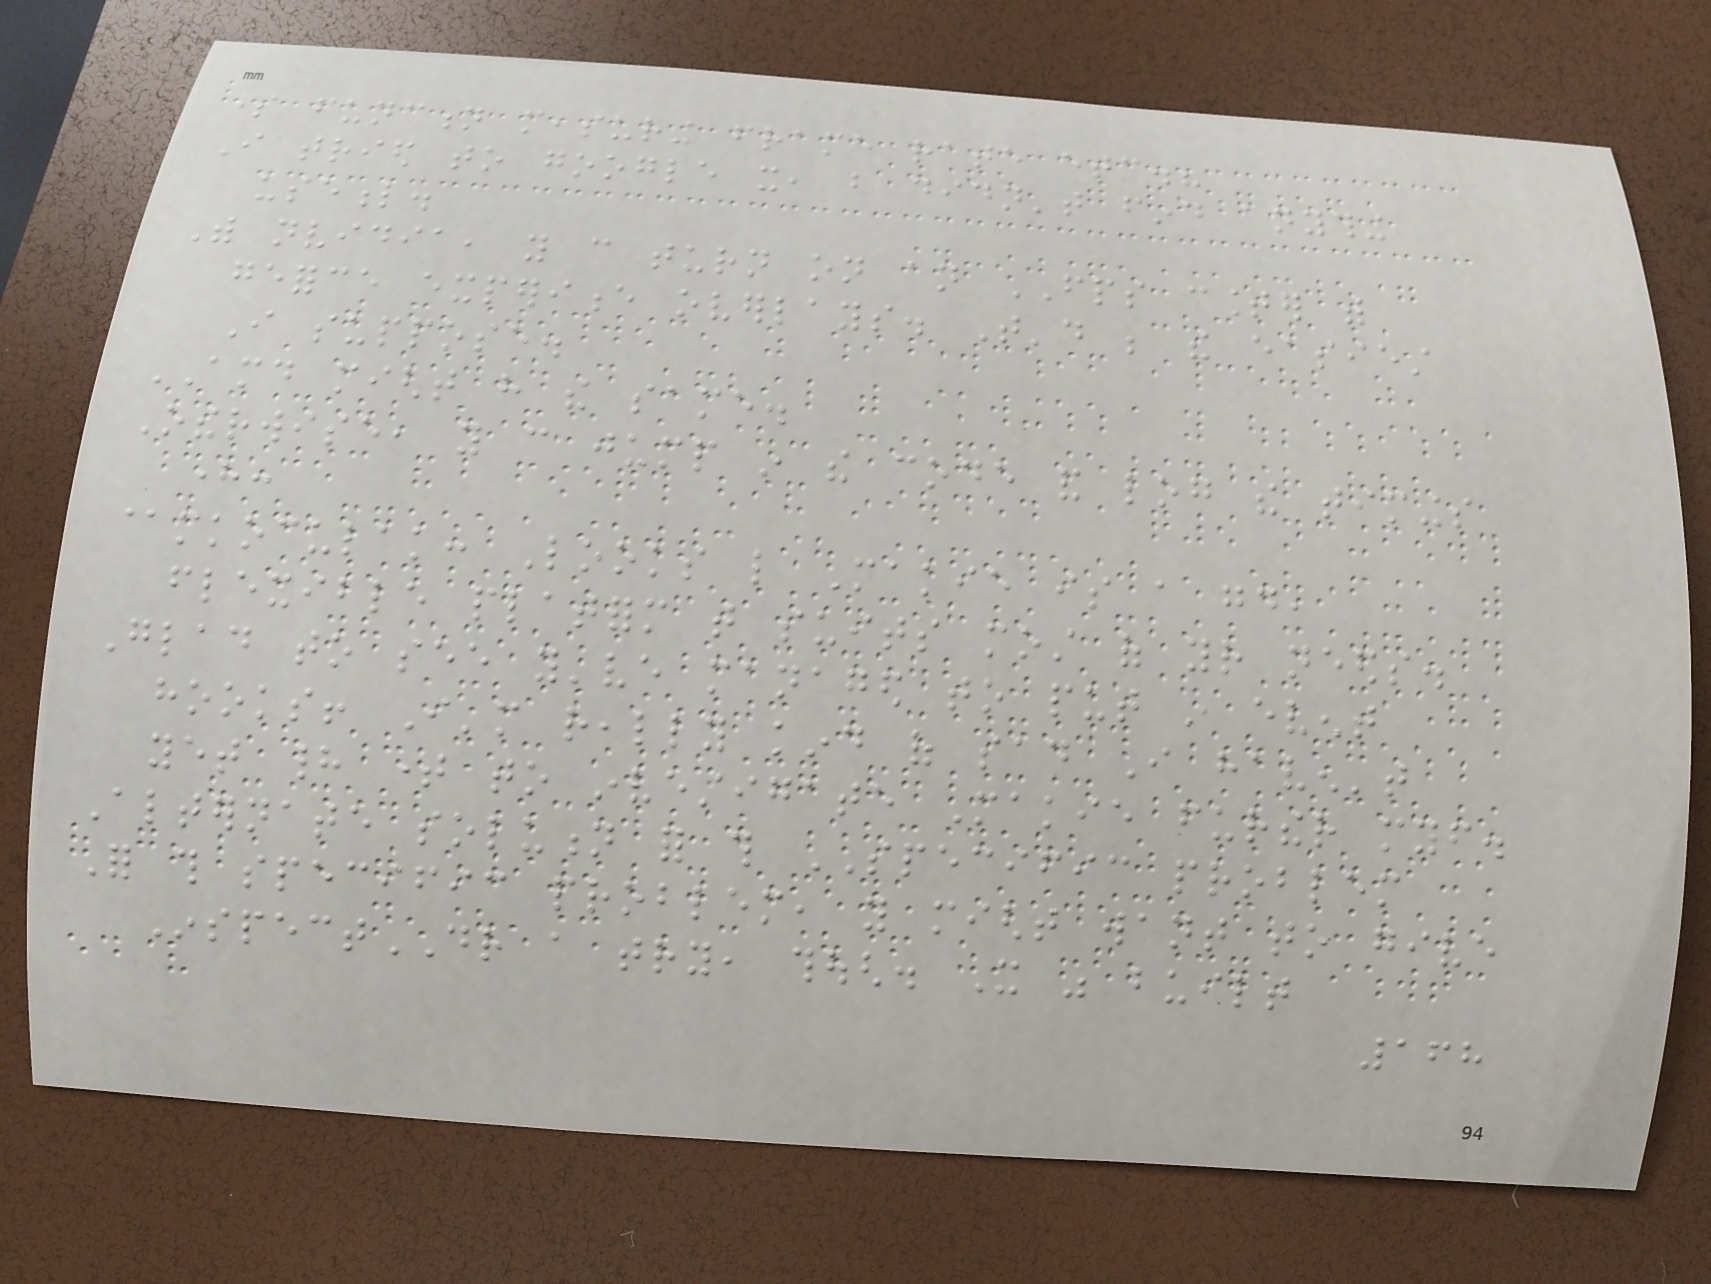some function measuring frame rate etc.?
I tried to google it, but didn't find anything
useful.
With nvidia, you can turn on an FPS counter with
geforce experience overlays. That'd be the easiest
I suppose.
AMD might have the same.
Otherwise, you can jump in the code and log the timings
here:
@mkoculak: Looks like Makie is a good,
flexible platform that suits most of your needs.
Glad to see you've managed to put in event
hooks! I'm really kind of sad I haven't
yet had time to investigate Makie further myself.
Alternate solution for this SPECIFIC problem
For this specific problem, you might want to give
InspectDR a try, though. It was built
168
